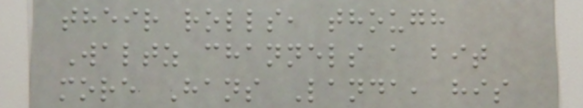their rolls, though
Waltz channels a bit
more Hans Landa, his
